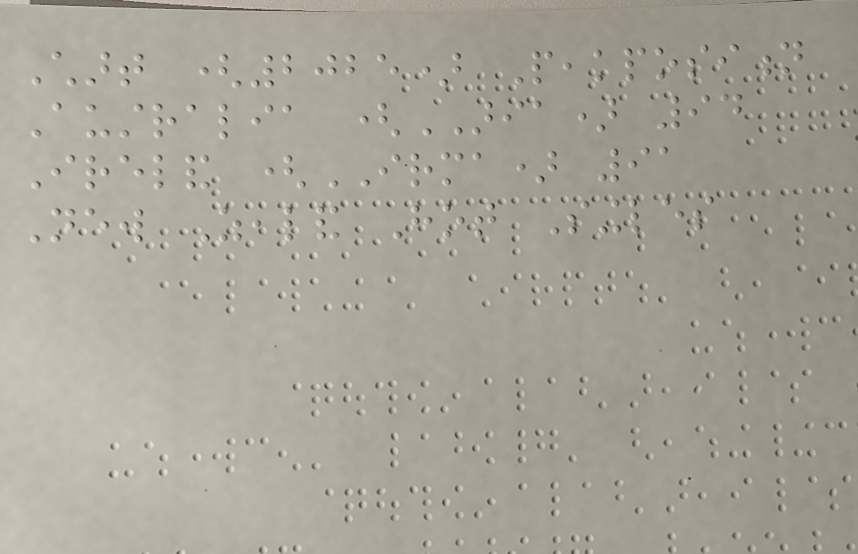Chart (2025) Peakposition
Australia (ARIA) 94
Ireland (IRMA) 91
New Zealand Hot Singles
